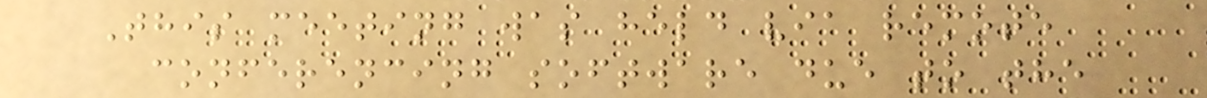This meeting was held via remote
conferencing software due to the
